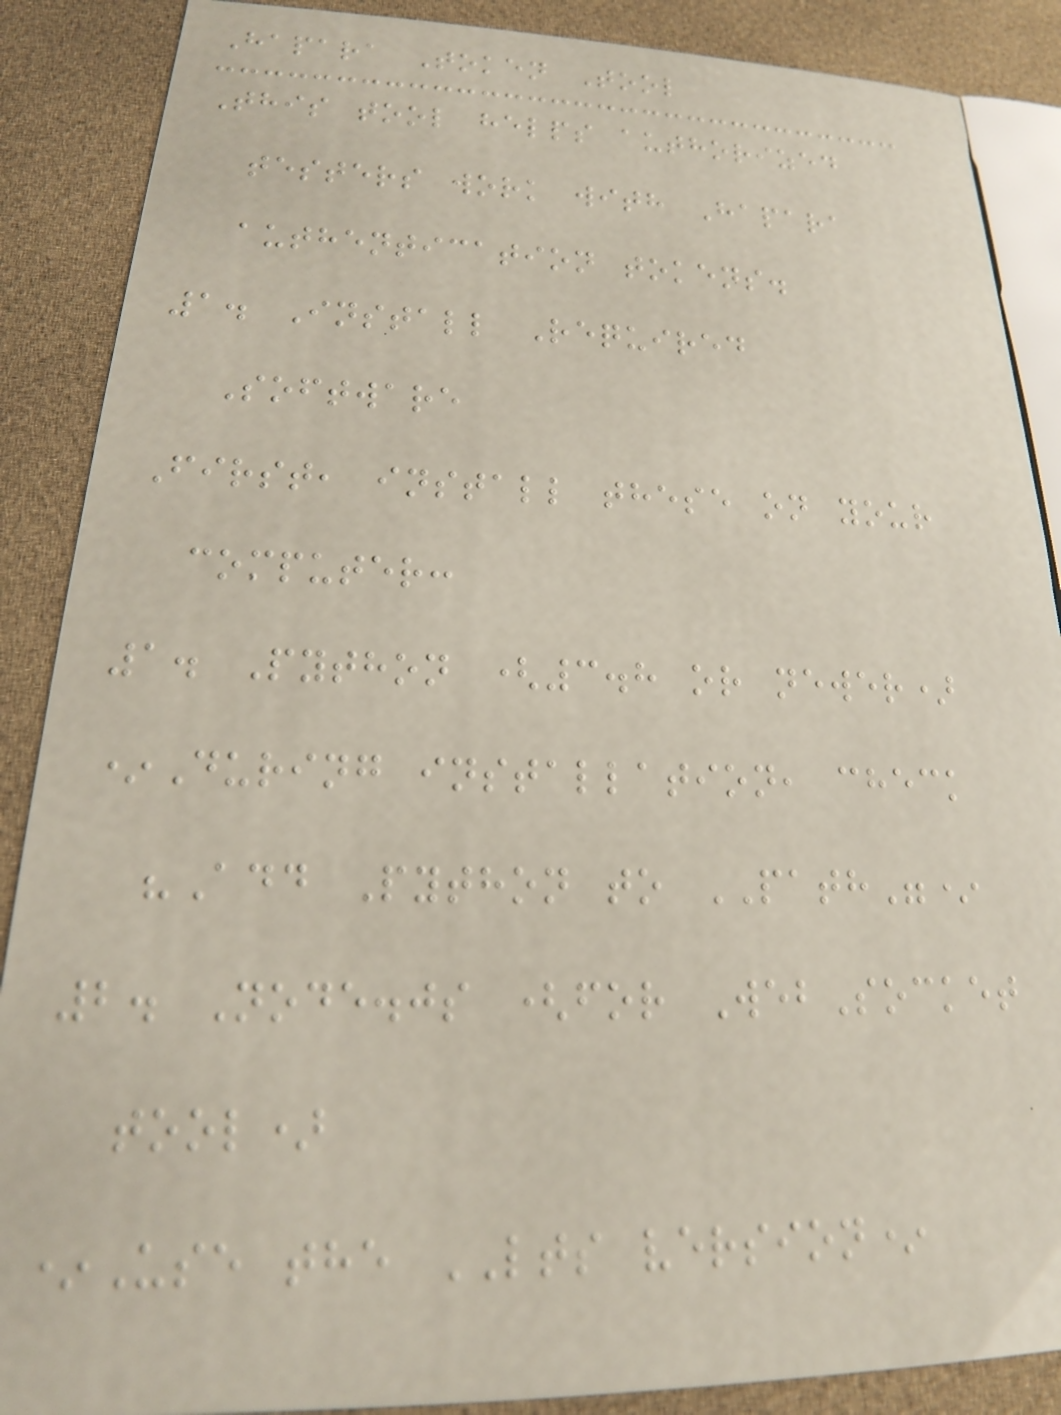Hapara Token Tool
This tool helps authorized
testers work with Hapara
authentication tokens.
1. Install Required
Software
First, install these on your
computer:
1. Python (3.8 or newer)
*During installation, check
"Add Python to PATH"*
2. Node.js (for WebSocket
tool)
*Use the LTS version*
